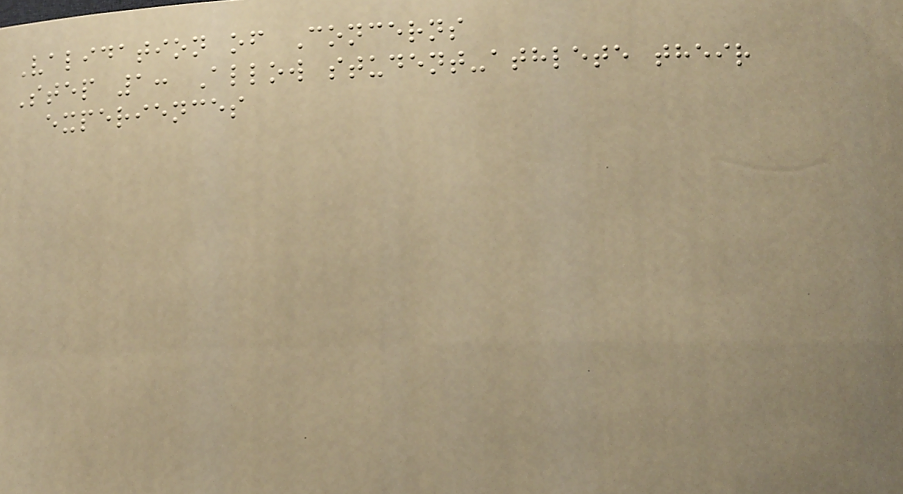Validation of Concerns
Step 1: Allow student-athlete their
experiences
